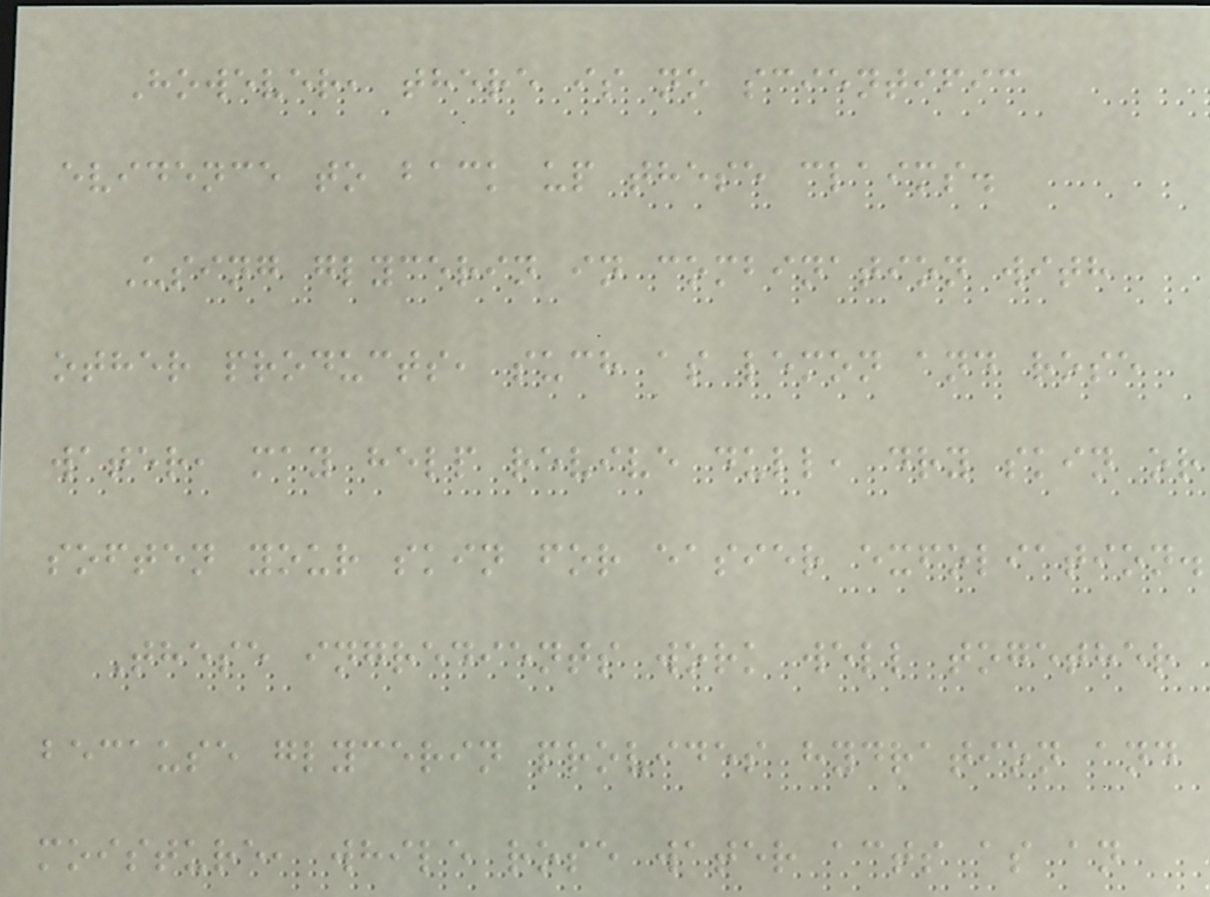However, there is no scientific
evidence to back up these claims.
Using glycerin in combination with
other products, such as lemon and rose
water, may help revive dull, dry skin or
soften your skin for easier exfoliation.
These ingredients work well together
because glycerin provides hydration and
moisture, while rose water acts as an
